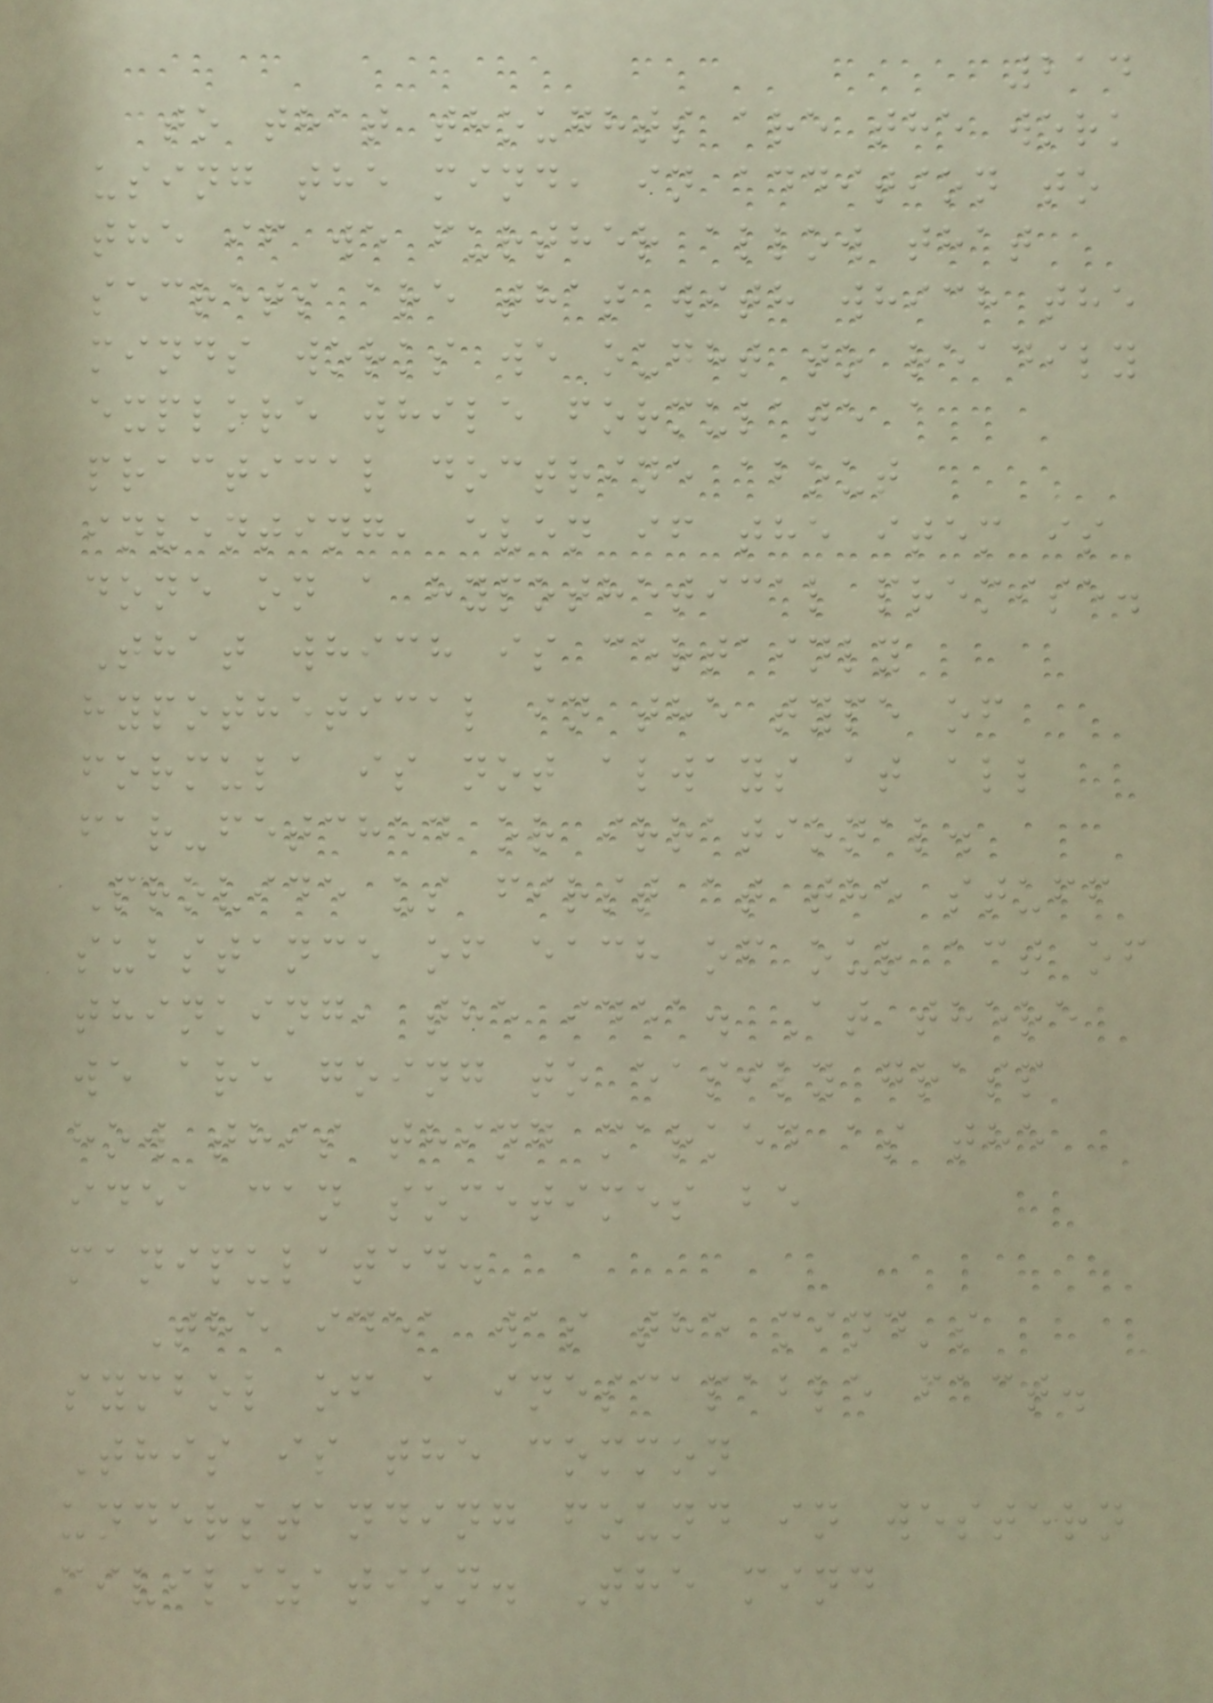214
to that thoughts are the work
using the mind, in addition to
the if we further allow that
secrets are that with which the
minds works we ought to readily
explore while formulate a
practical doctrine about
inventing, even if the item is
done on a hypothetical premise.
That which is certainly
hypothetical in the type of
formula is not always at all
far-fetched or irrational.
Provide us first at the stuff
substance of each of our act of
thinking, the idea. At there
we are going to easily grasp
how this thing marked as the
idea can sometimes be
manipulated.
The idea was the mind's
symbol of a inescapable fact.
This is the common
understanding found in western
civilization. The mind
